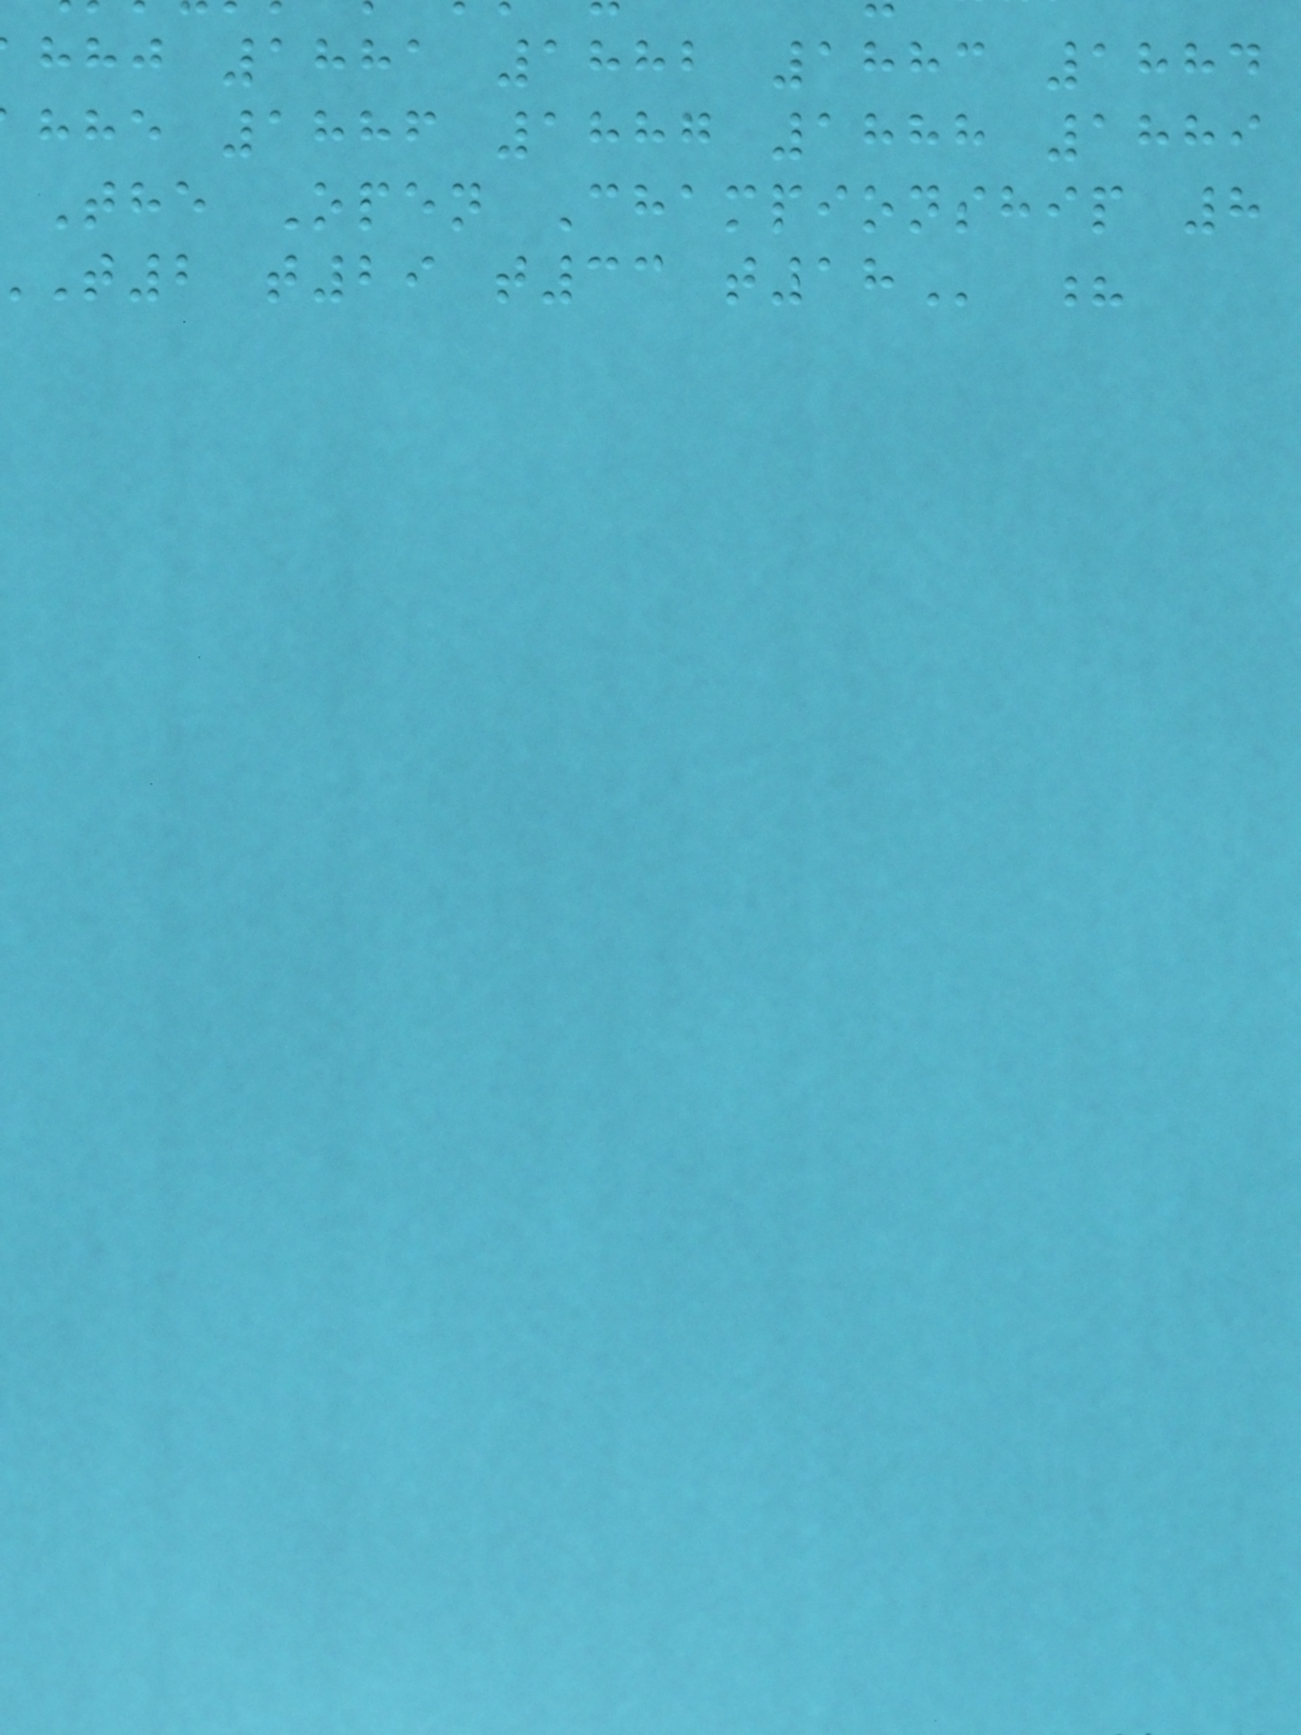hhj 1881 1882 1883 1884
hhe 1886 1887 1888 1889
The Open Championship 8
T2 t29 t33
